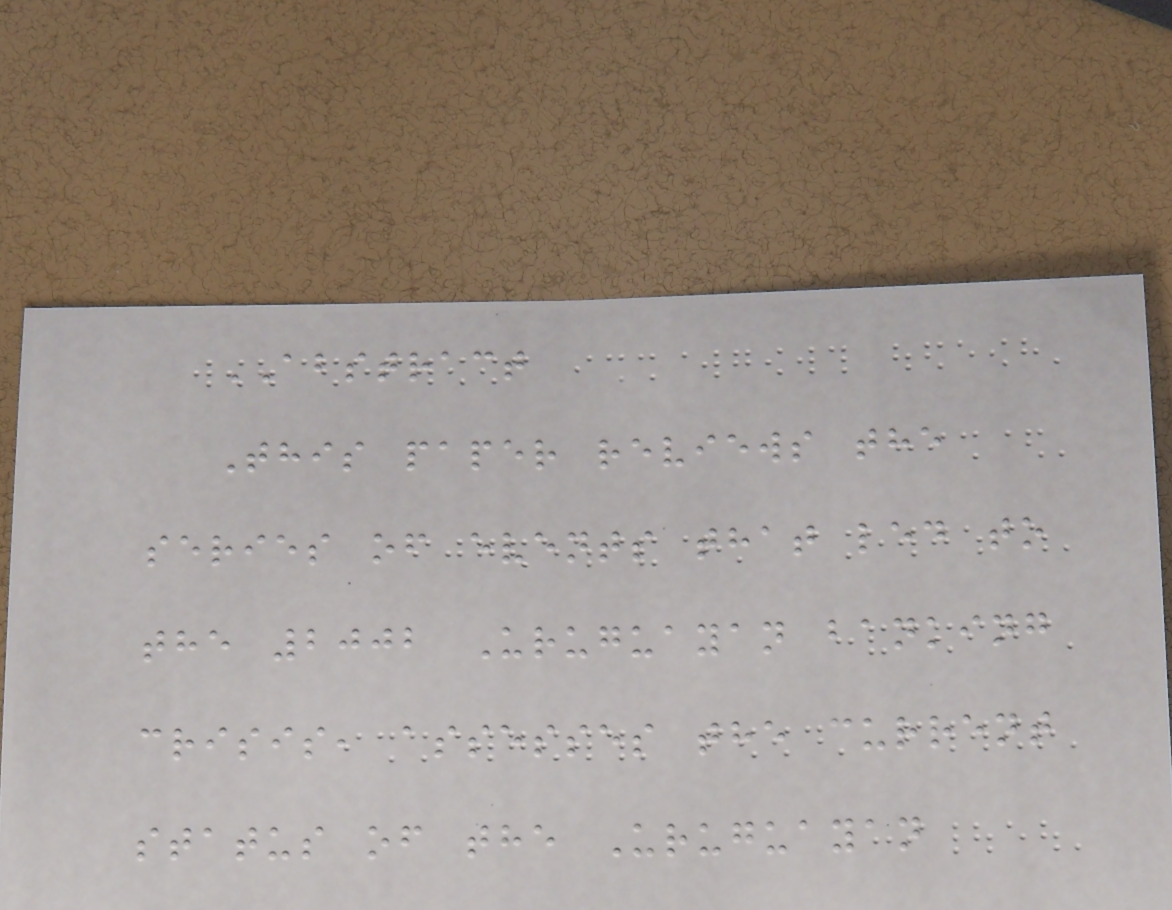ABSTRACT
This paper reviews the
series of events that led to
the 2002 Uruguayan banking
crisis, assesses the current
status of the Uruguayan
